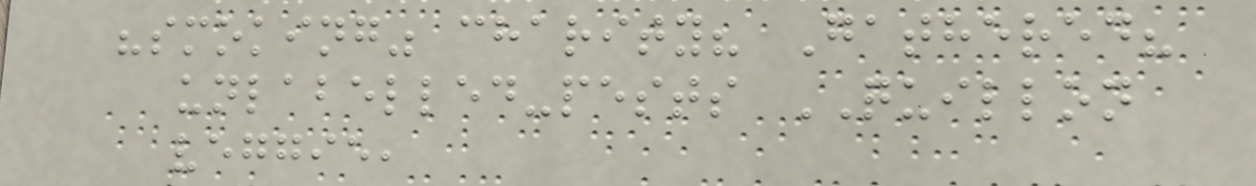"smoking" charity? Gathered?
unlabelled-pests QUILLON
veggie,
